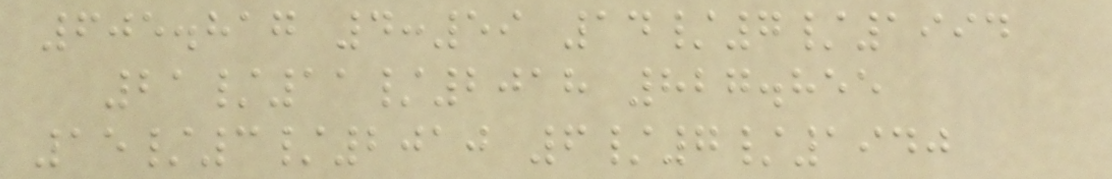605.817 4:59 14/7/1994
21/11/2018 827.855
15/3/2010 6/7/1940
